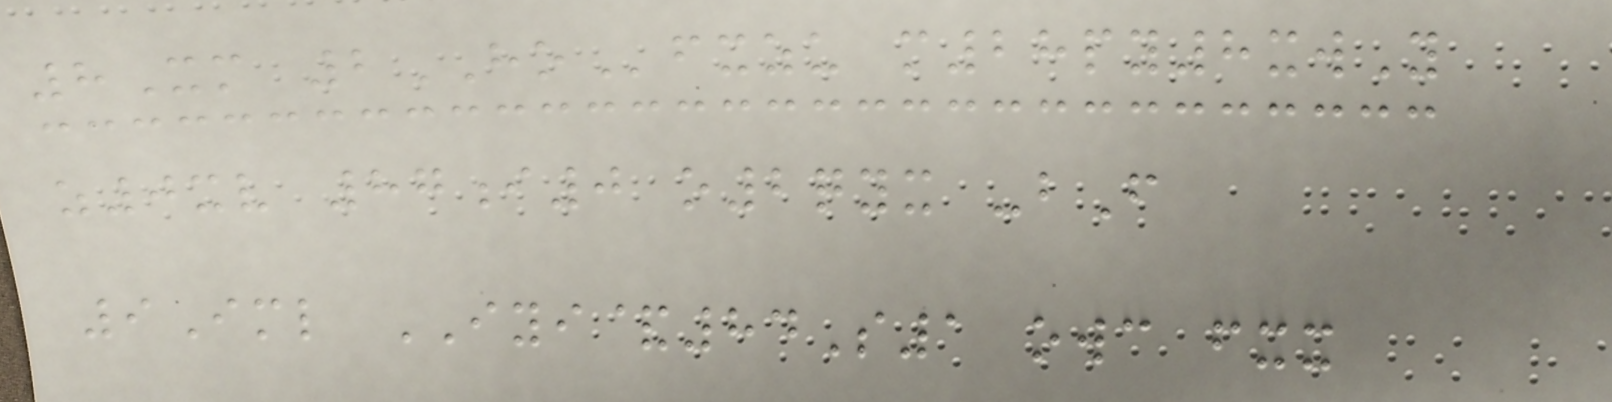8Xm 2HOfxzu m28py8xwY
z0xv 87i0 o2qyx -bF
9Iml IYI&84S1 owc fxx
